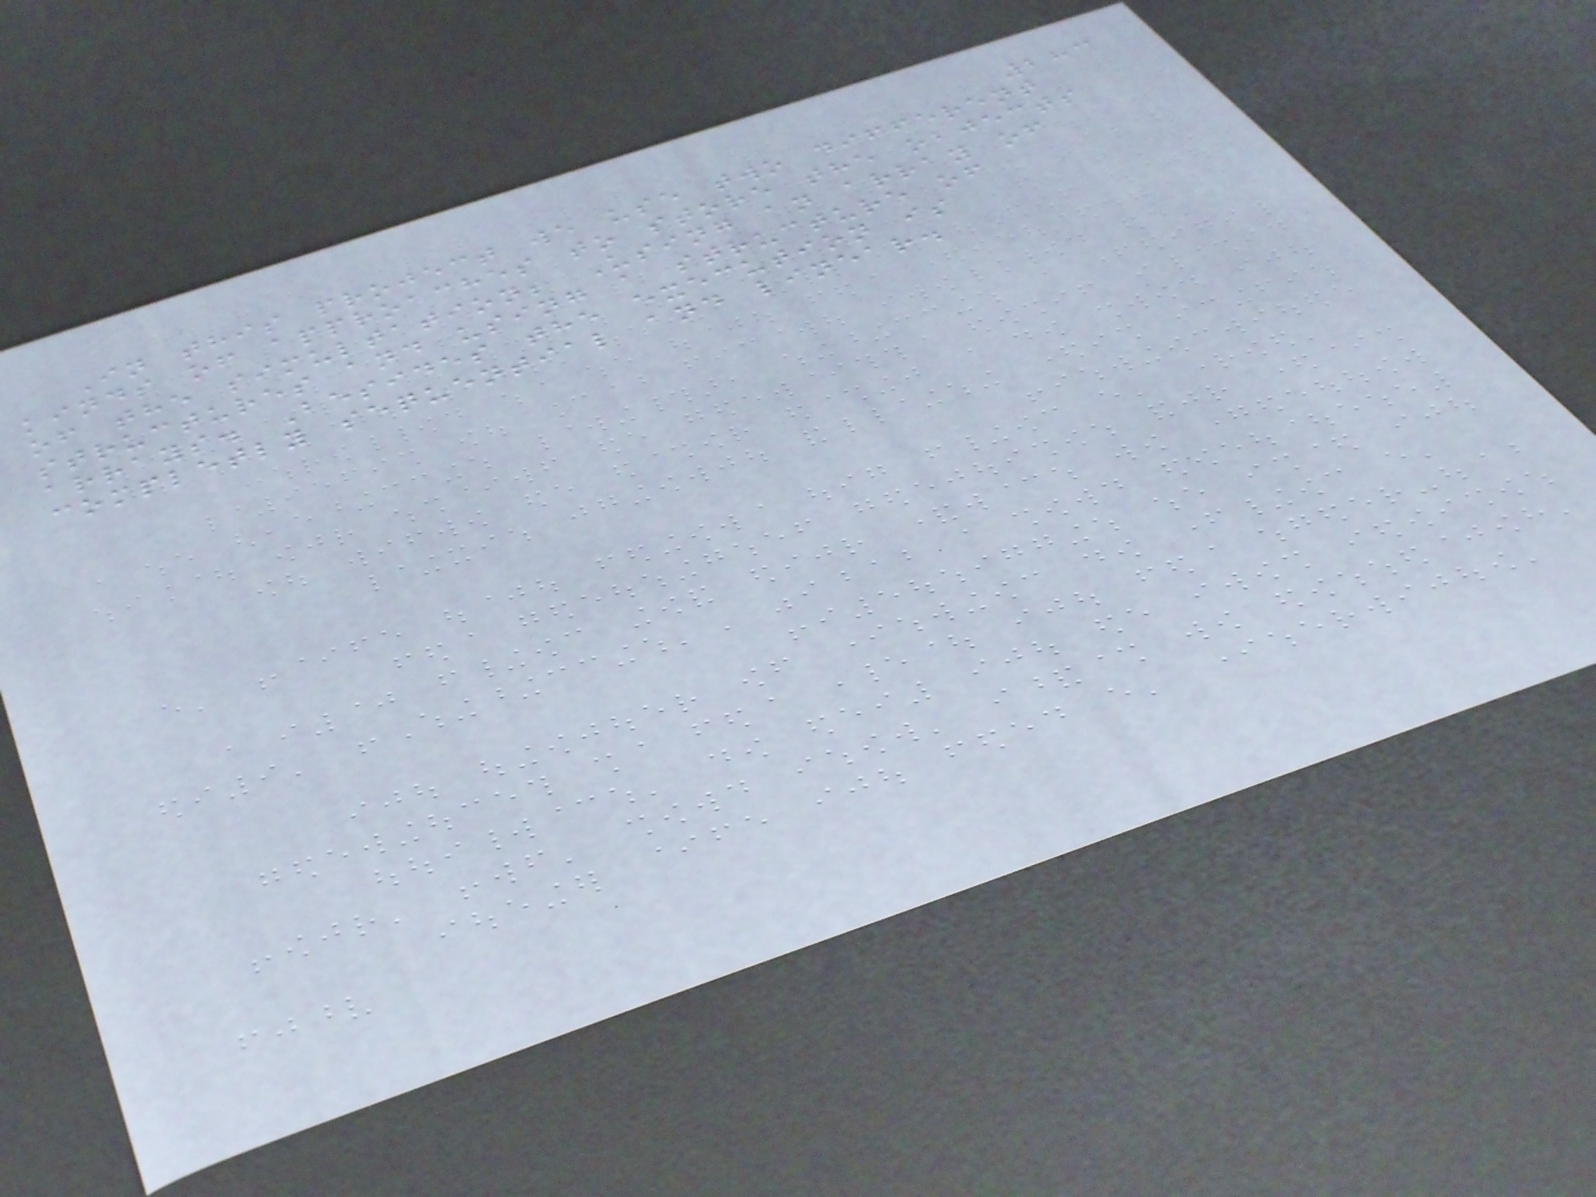283
In this project we use two different
kinds of approaches to store the objects
of the simultation; Using an array of
structures and using a structure of
arrays. Besides the execution is
completly sequential and linear.
